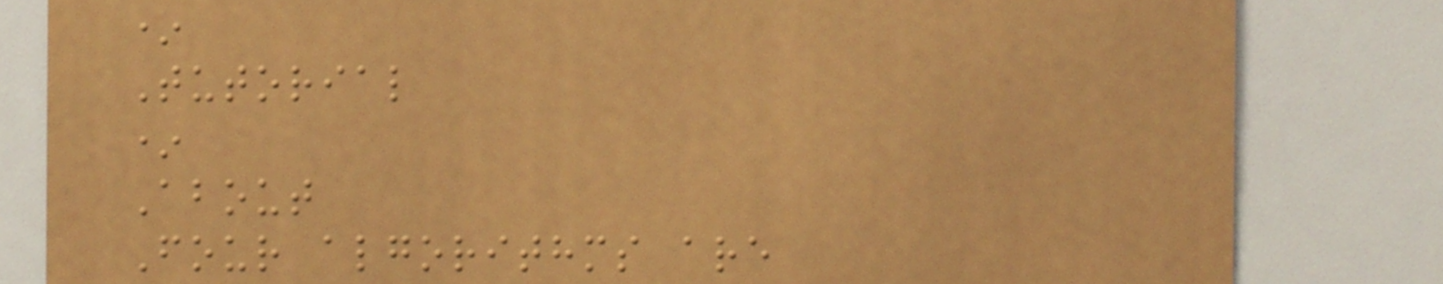*
Tutorial
*
About
Four algorithms are
